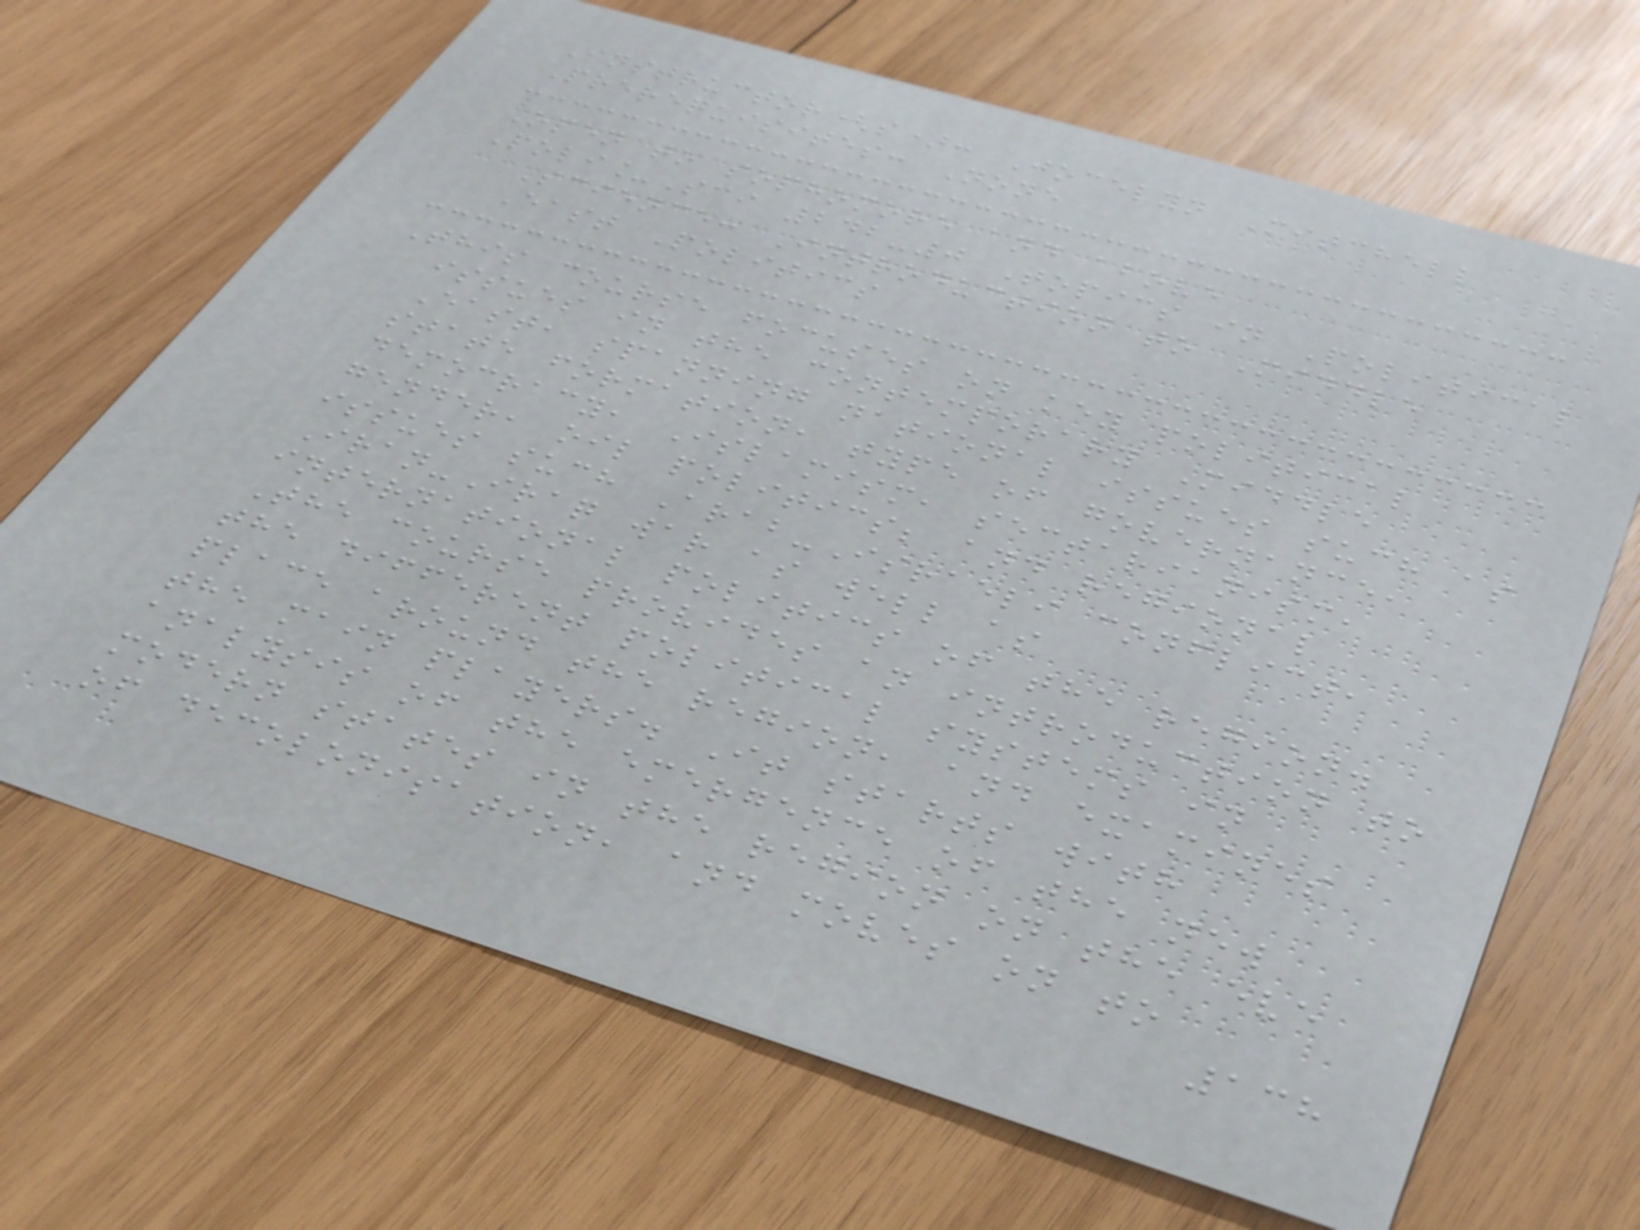Instructor(s): Jocelyn Mitchell
Prerequisites: None
Open to sophomore and above
Poli_Sci 242-0 Topics in Political
Science: Introduction to Middle
East Politics
This course focuses on key political
issues in the contemporary Middle
East, spanning national issues such as
state formation, type of governance,
democracy, Islamism, sectarianism,
gender, oil politics; and regional
issues such Arab-Israeli conflict,
Iran-Iraq war as well as
international politics of the region.
The course provides an introduction to
the different political systems in
place around the region, and examines
the main players. It starts with
analysis of the emergence of the new
modern states in the region on the eve
of decolonisation, and moves on to
138
